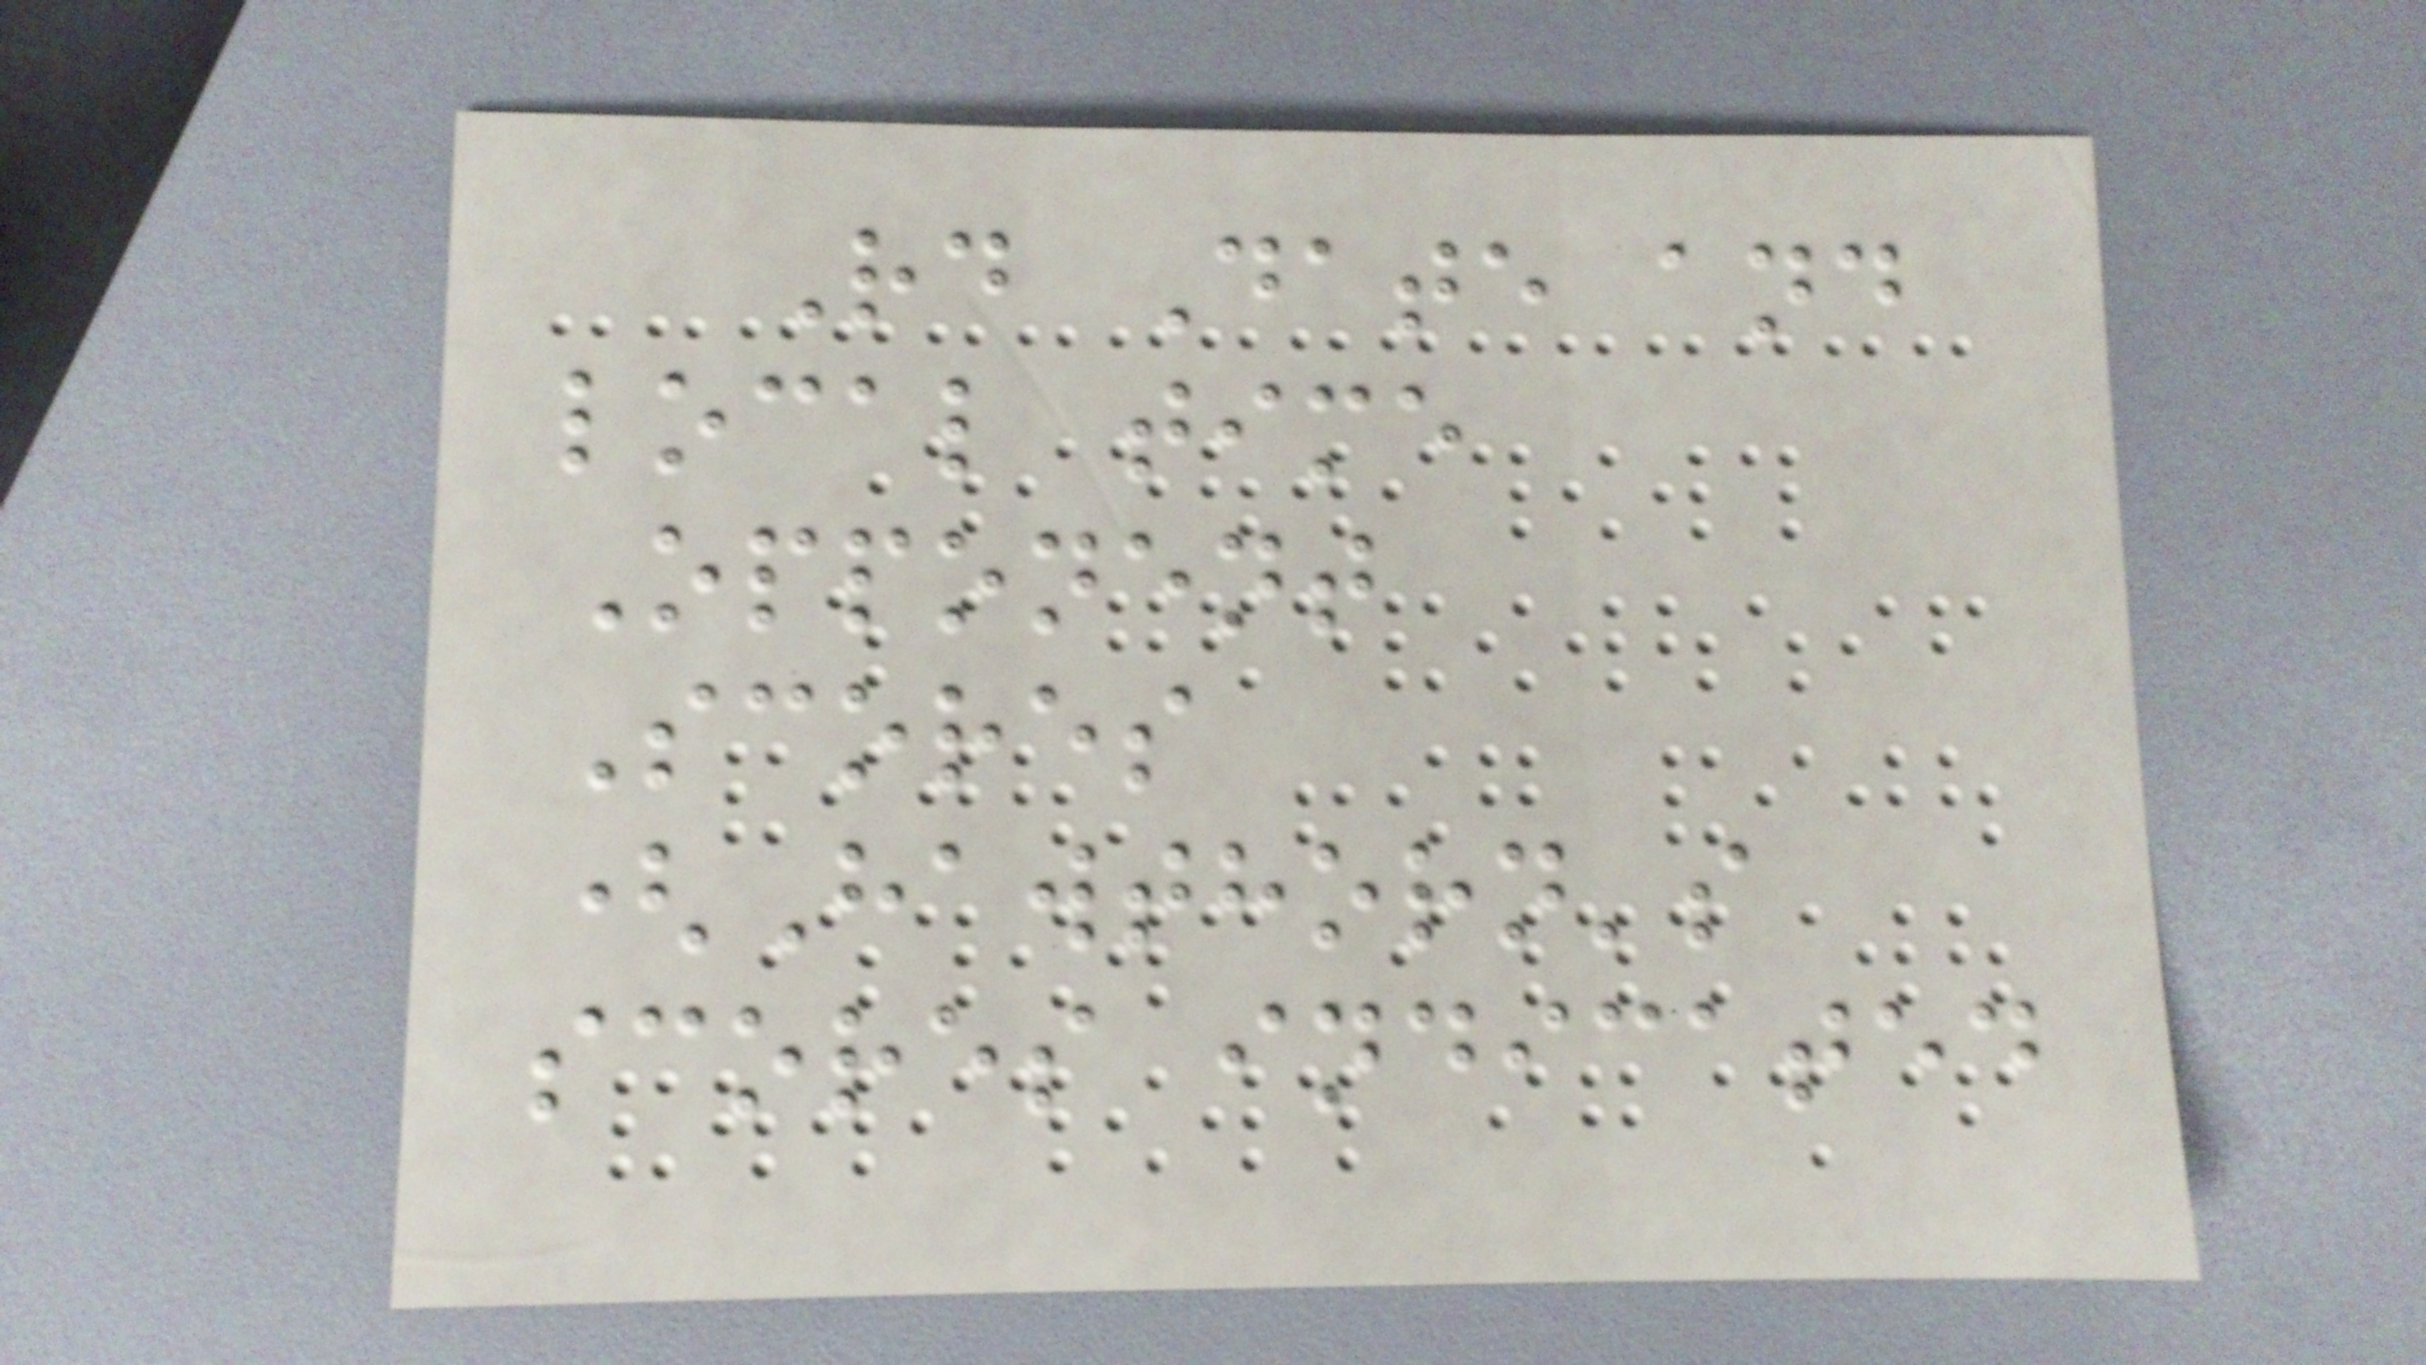Rd Date and
local time
Opponent
Scores
(Hawthorn's
scores indicated
